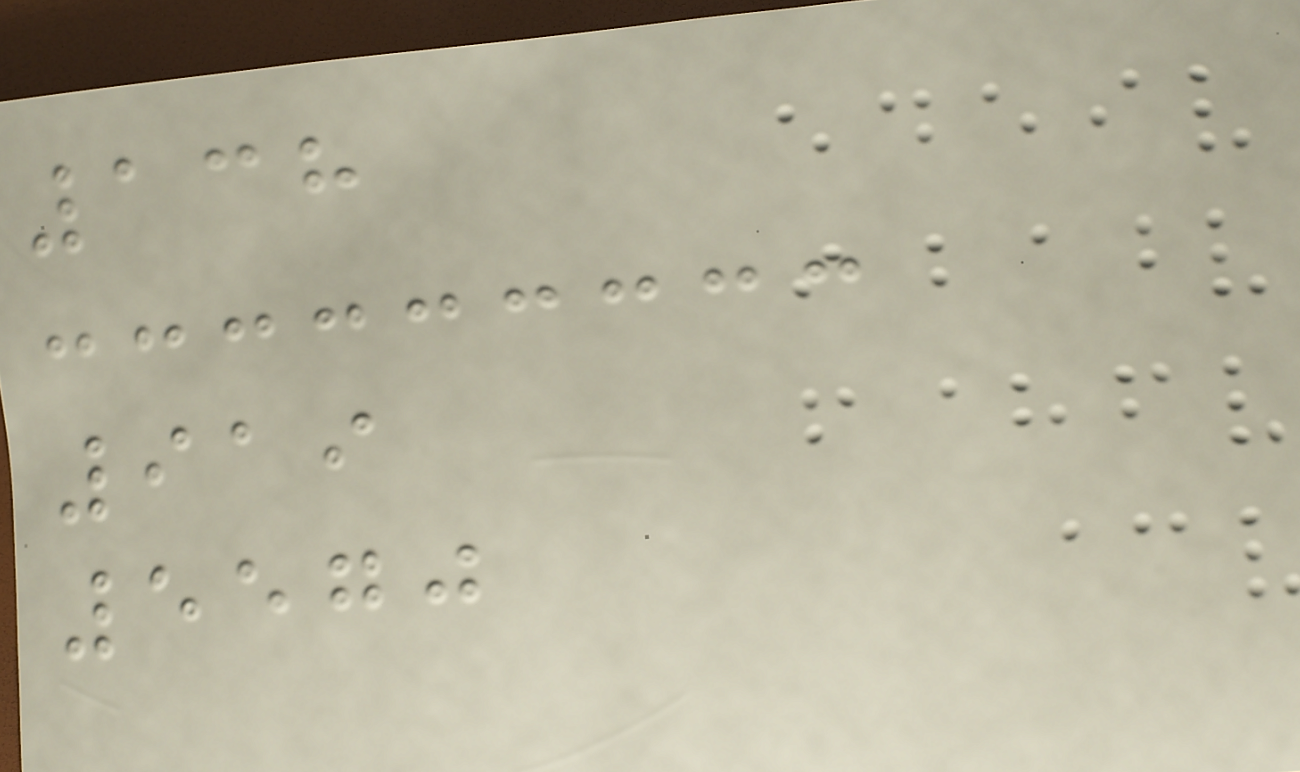138
919
5570
